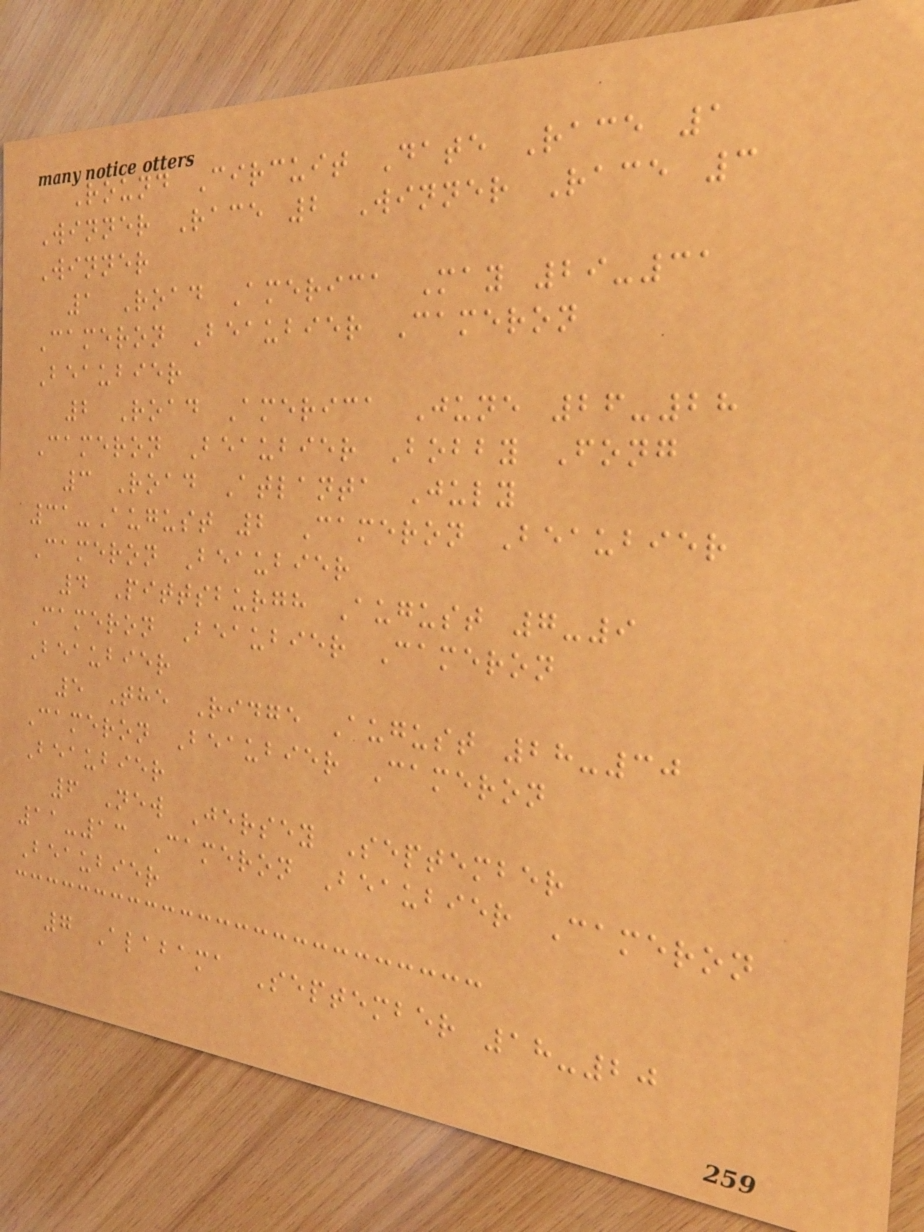Round Circuit Date Race 1
Winner Race 2 Winner Race 3
Winner
1 Road America May 29-31
Cameron Beaubier Cameron
Beaubier
2 Road America June 26-28
Cameron Beaubier Bobby Fong
3 Road Atlanta July
31-August 2 Cameron Beaubier
Cameron Beaubier
4 Pittsburgh August 7-9
Cameron Beaubier Cameron
Beaubier
5 The Ridge August 28-30
Cameron Beaubier Cameron
Beaubier
6 New Jersey September
11-13 Cameron Beaubier Cameron
Beaubier
7 Alabama September 18-20
